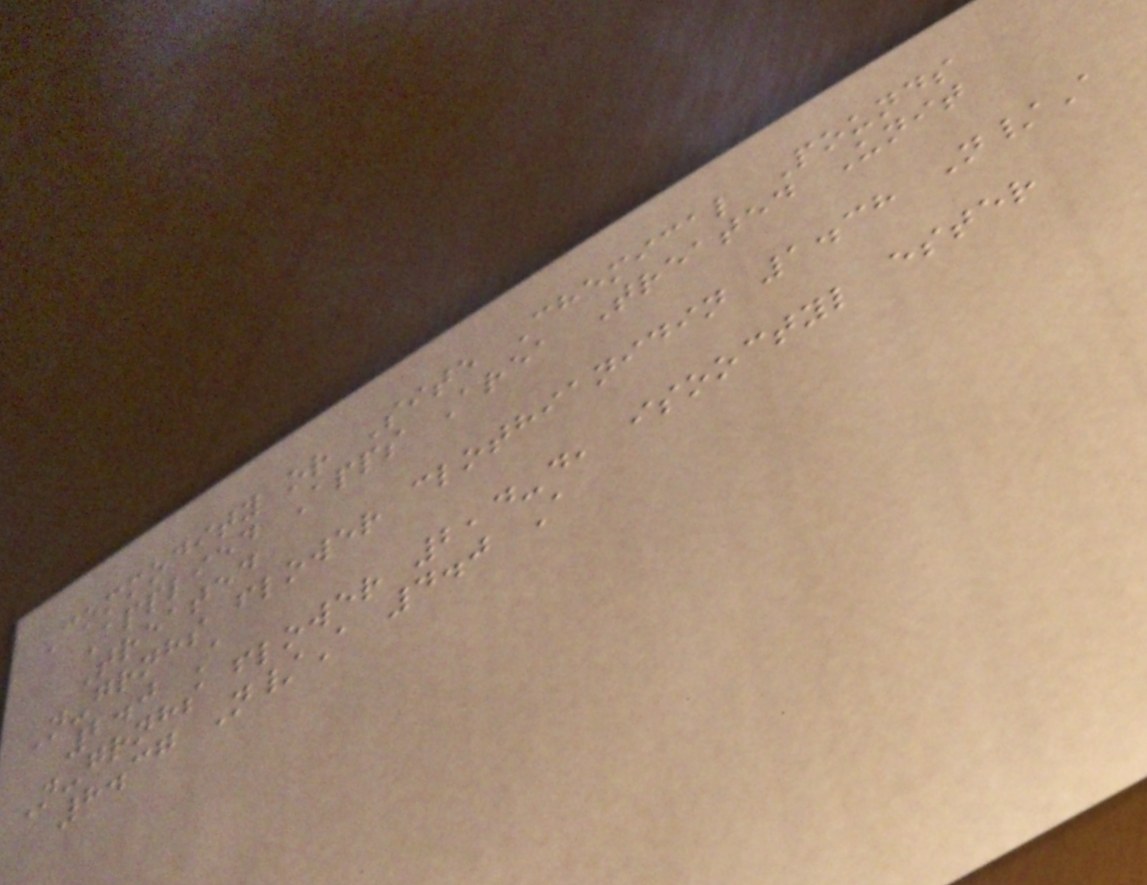Commodity or Site Chemical Pounds
Applied Apps Area Treated Unit
Treated
N-grnhs flower clothianidin 1.38 N/A
2.0 A
N-grnhs flower 2,4-d, isooctyl ester
8.37 N/A 4.0 A
